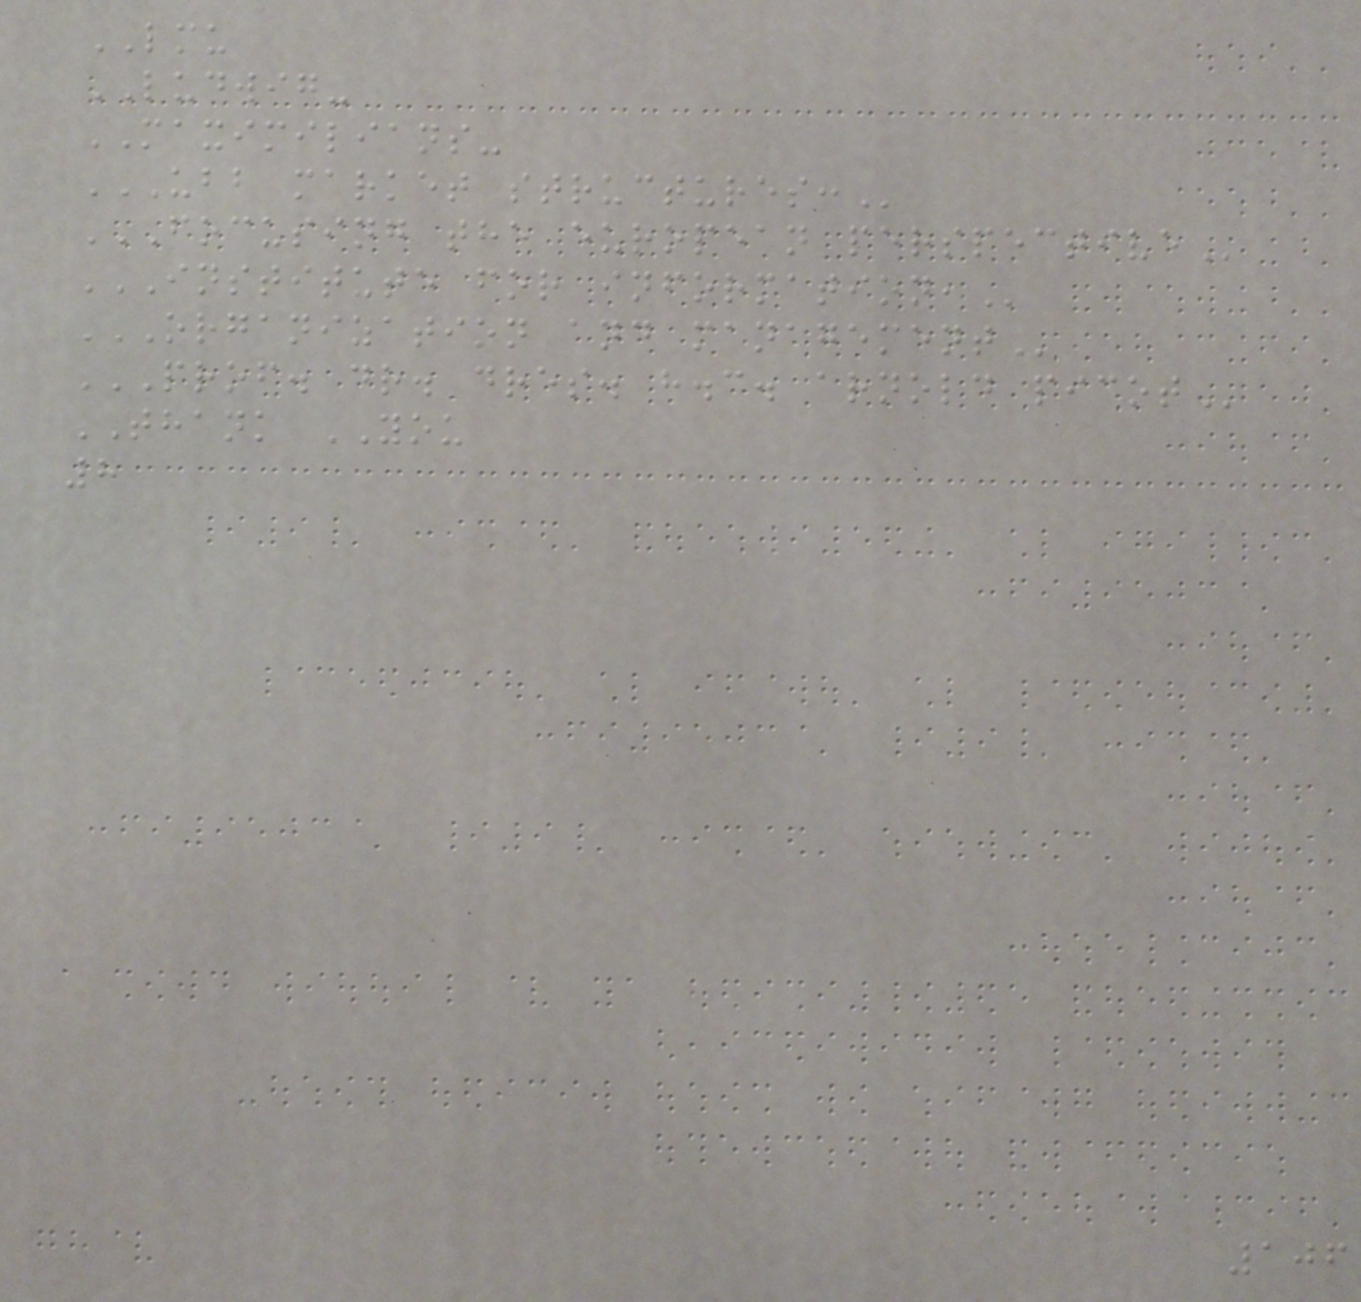LMU
LUDWIG-
MAXIMILIANS-
UBB MARKET STRUCTURES:
FOCUSING THE EUROPEAN PERSPECTIVE
INSTITUTE FOR INFORMATION,
ORGANIZATION AND MANAGEMENT
PROF. DR. DRES. H.C. ARNOLD PICOT
THANK YOU
8
106
